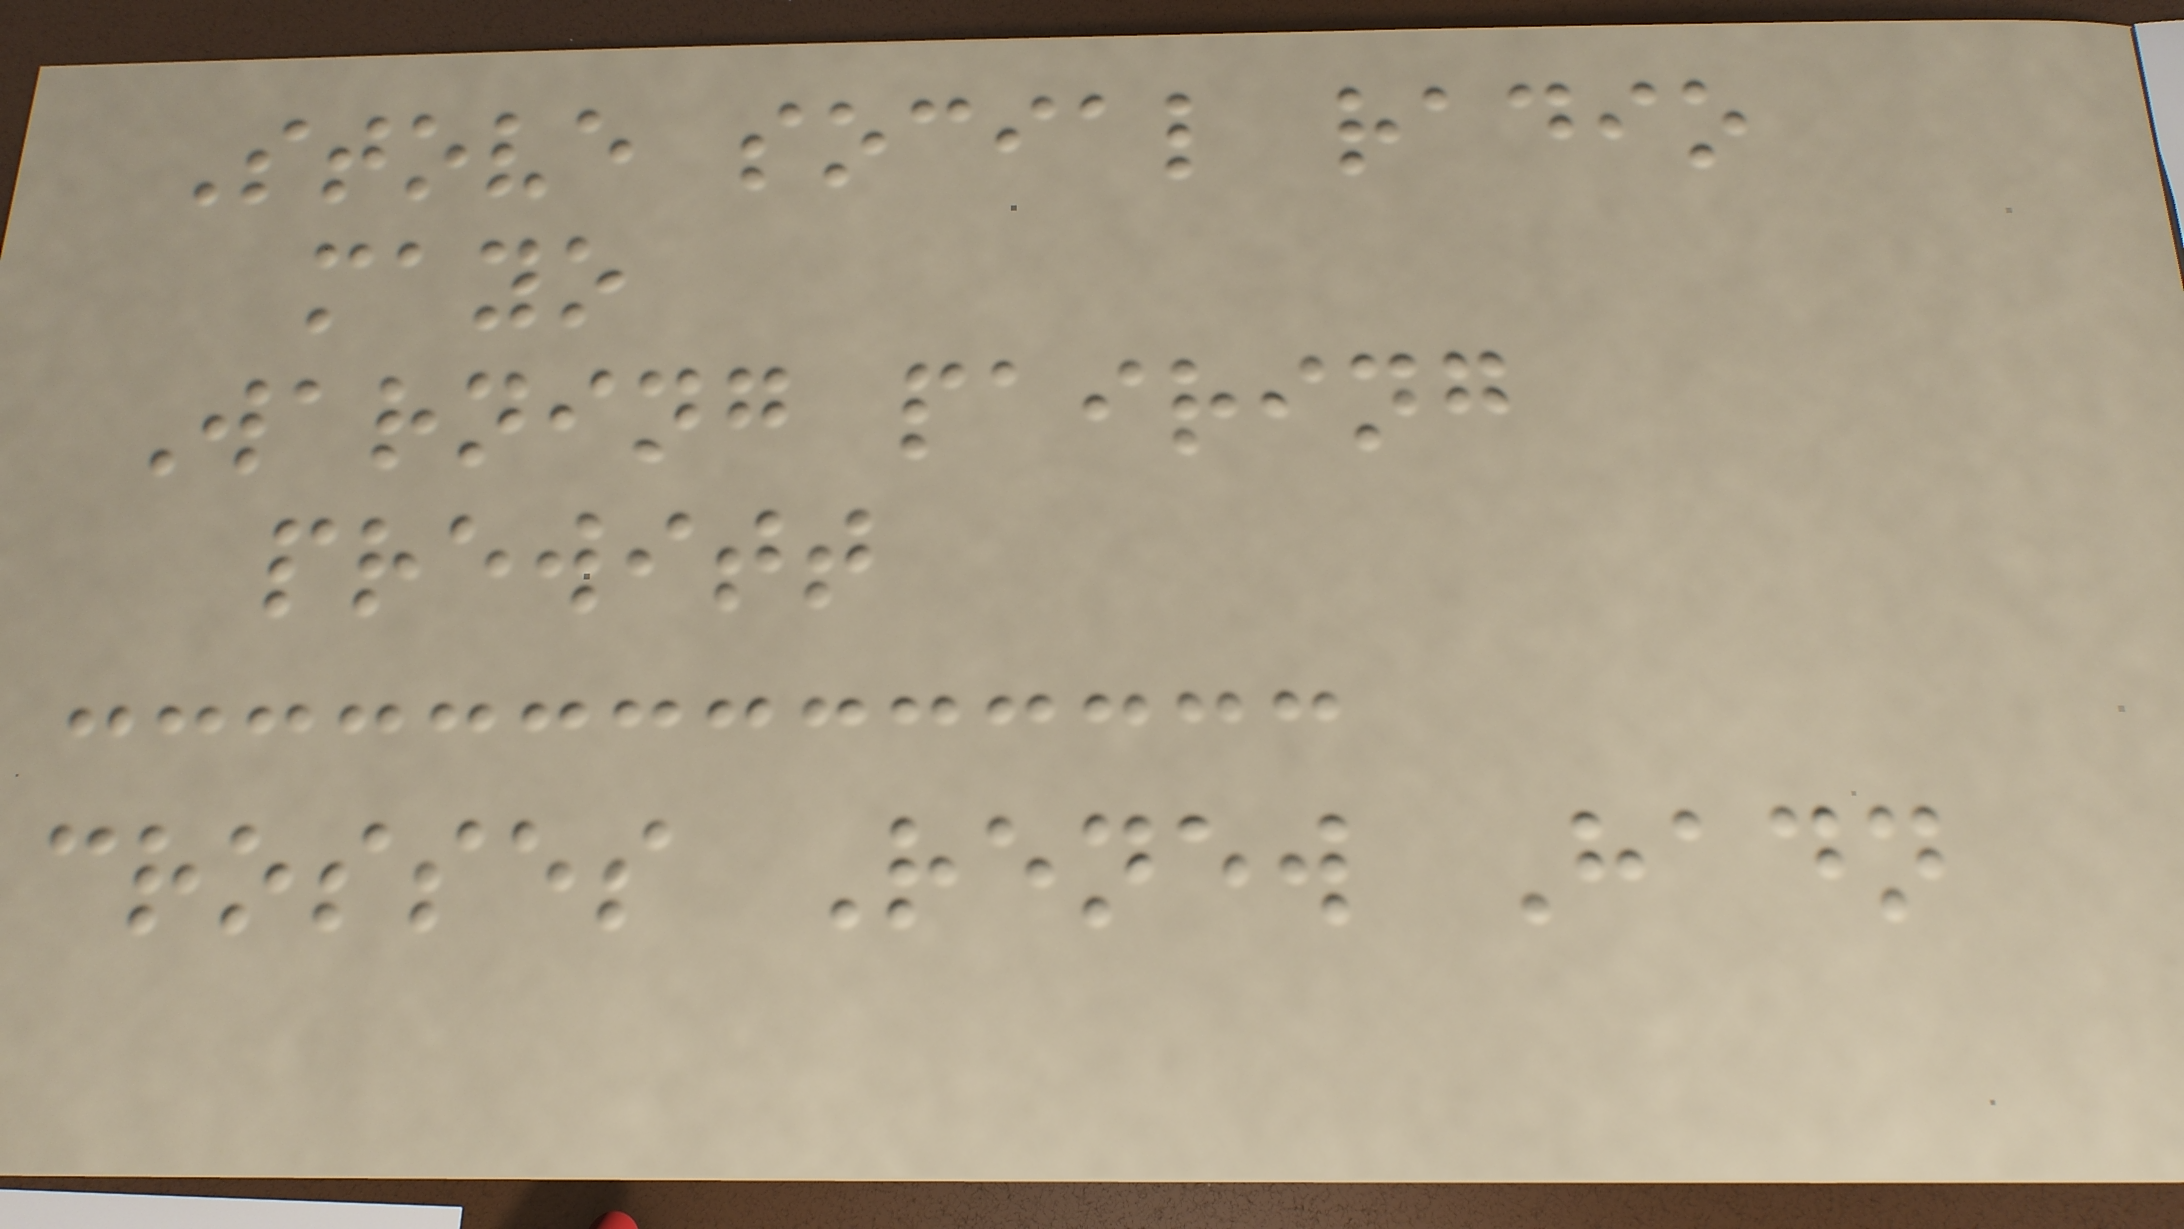Stove social radio
mayo
Warning pairing
prewitt
crosses Renew Hadn
